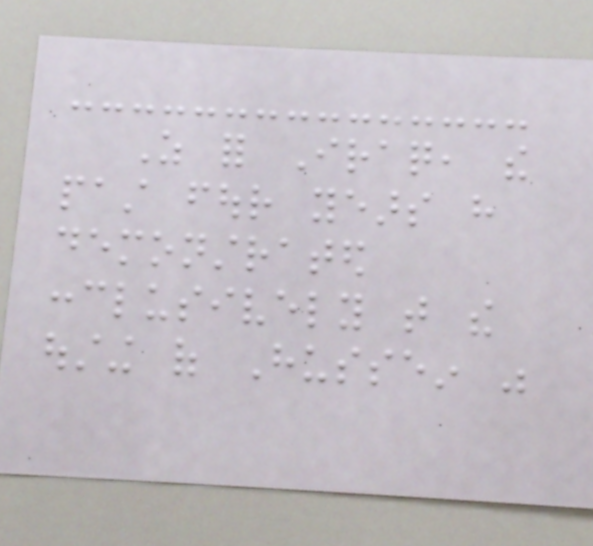As for Iraq, the
past four years have
demonstrated
conclusively that the
ousting of Hussein was
